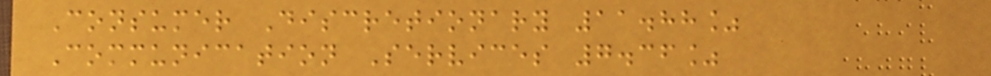Consumer Discretionary 11.88%
Communication Services 7.36%
